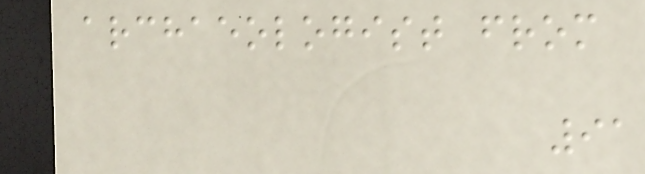archaeologist from
91
